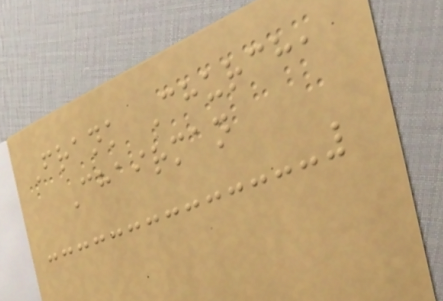Frank Church,
Chairman
